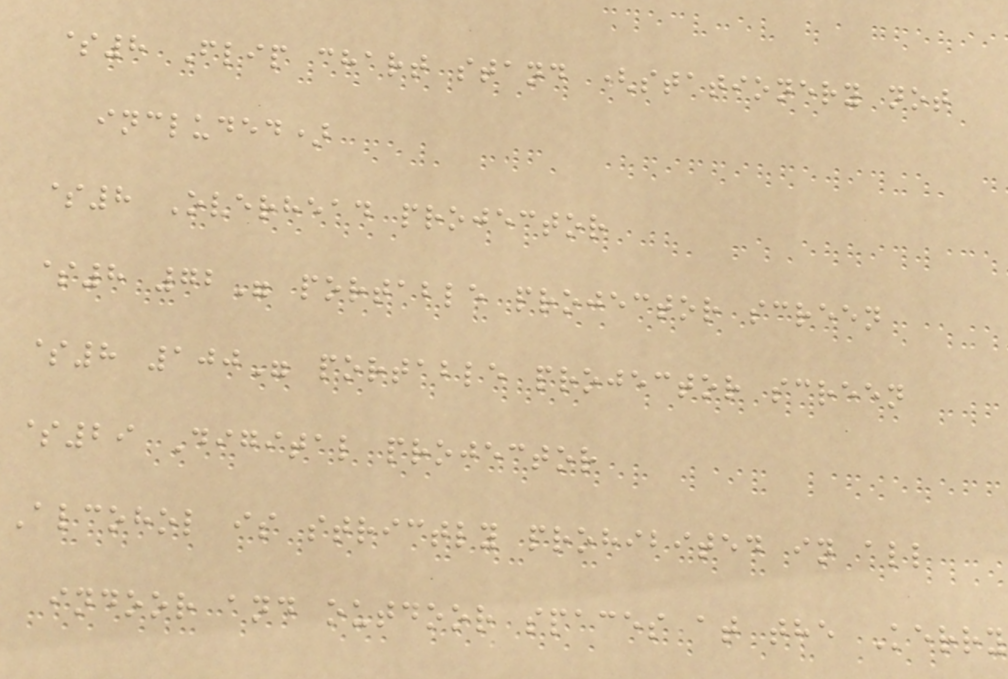$8 Flip chart stand (stationery not
included)
$8 Overhead projector
$8 72" portable projector screen
$8 100" portable projector screen
$29 Digital projector
Alcohol is strictly prohibited in all
indoor and outdoor spaces at the Kerry
